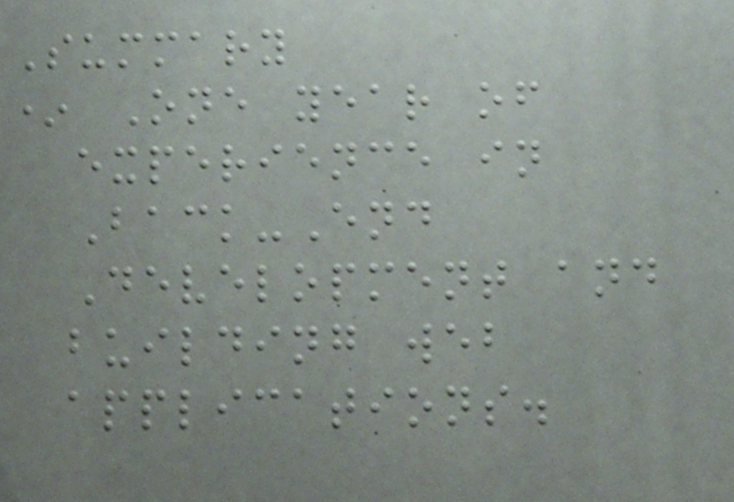Summary
* One year of
experience in
Back-End
Development and
building web
applications.
